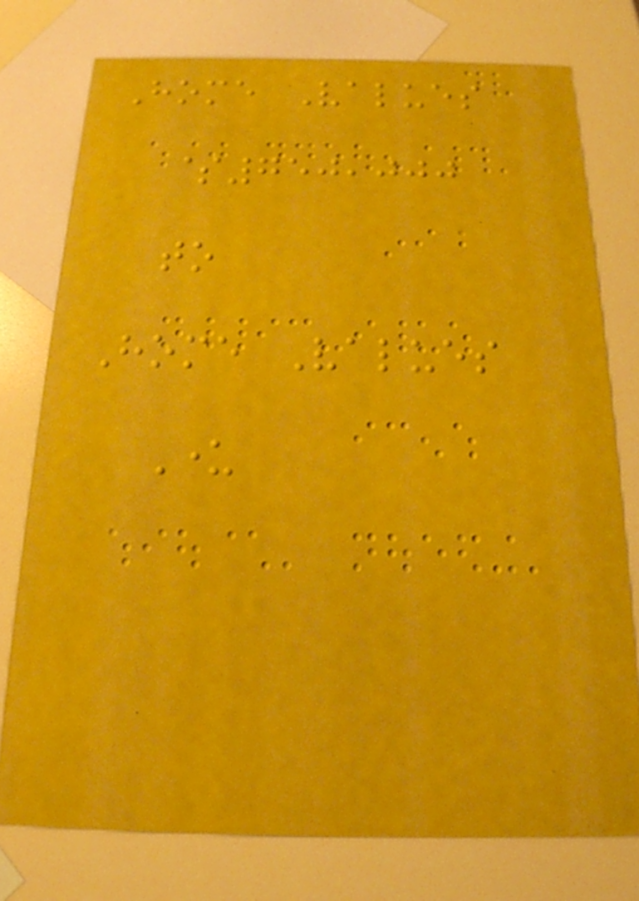Home Values
$750,000
to
Home Values
Under
